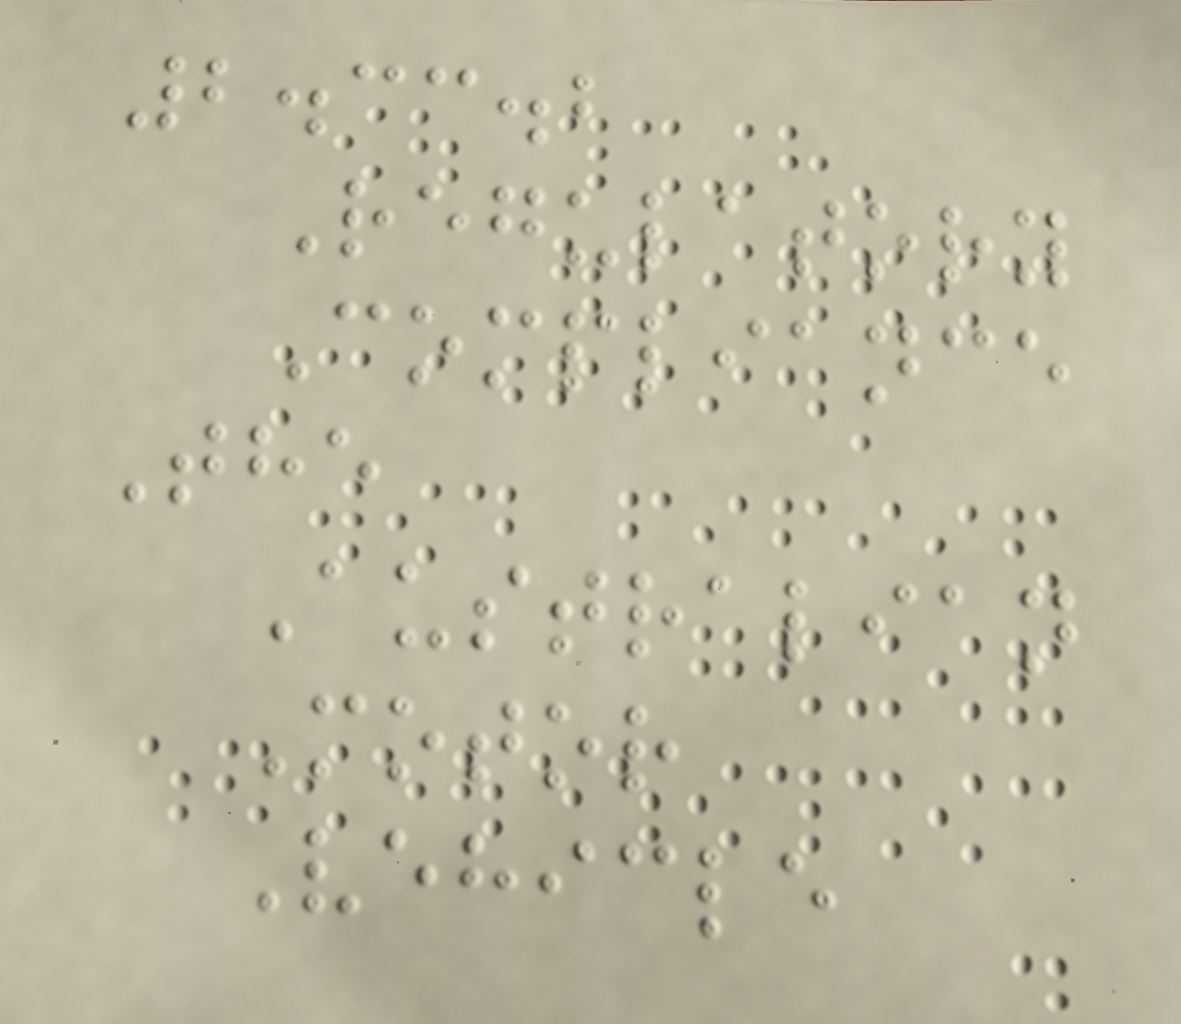2.33.2
Regulatory
Compliance
The
Australian
Motor
Vehicle
